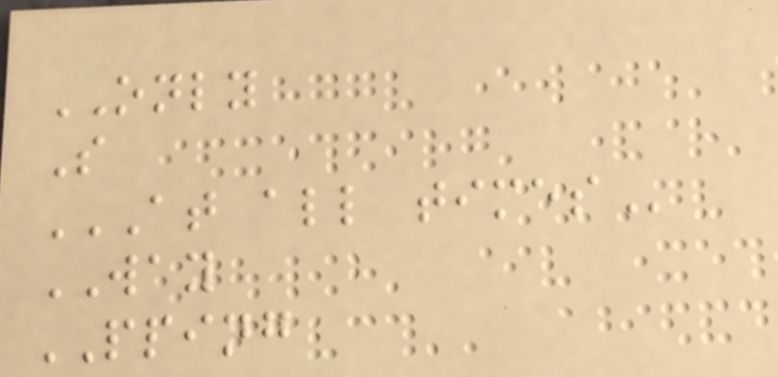ONLY
S
AT ALL TIMES
WAY
PPING
